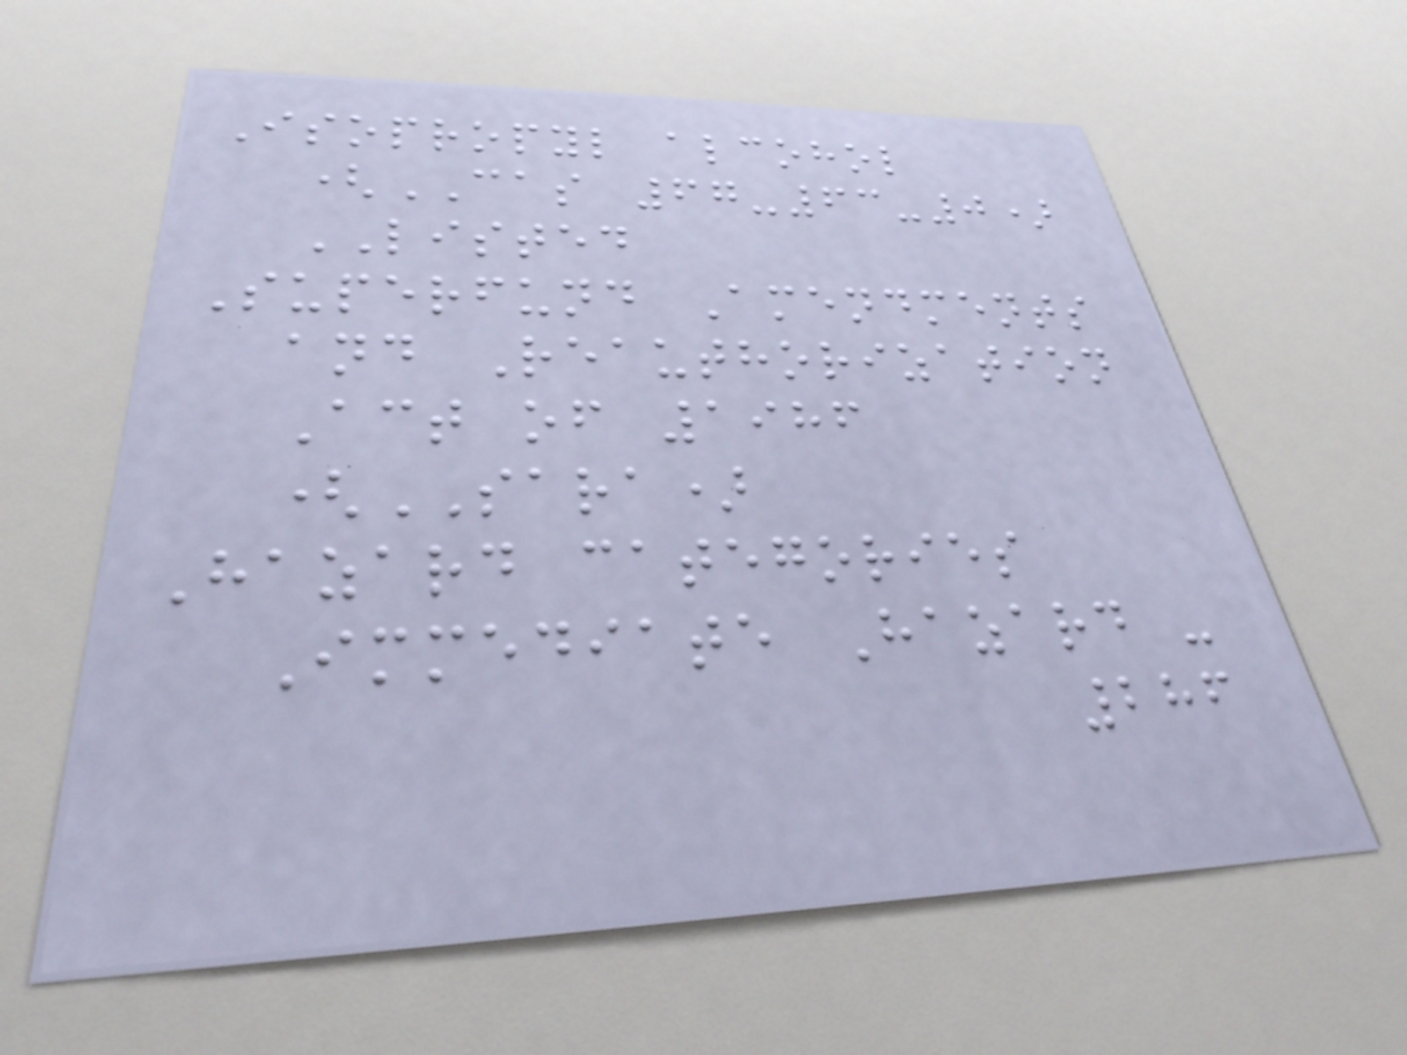Isopropyl alcohol
(CAS 67-63-0)
LISTED
Superfund Amendments
and Reauthorization
Act of 1986
(SARA)
Hazard categories
Immediate Hazard -
286
